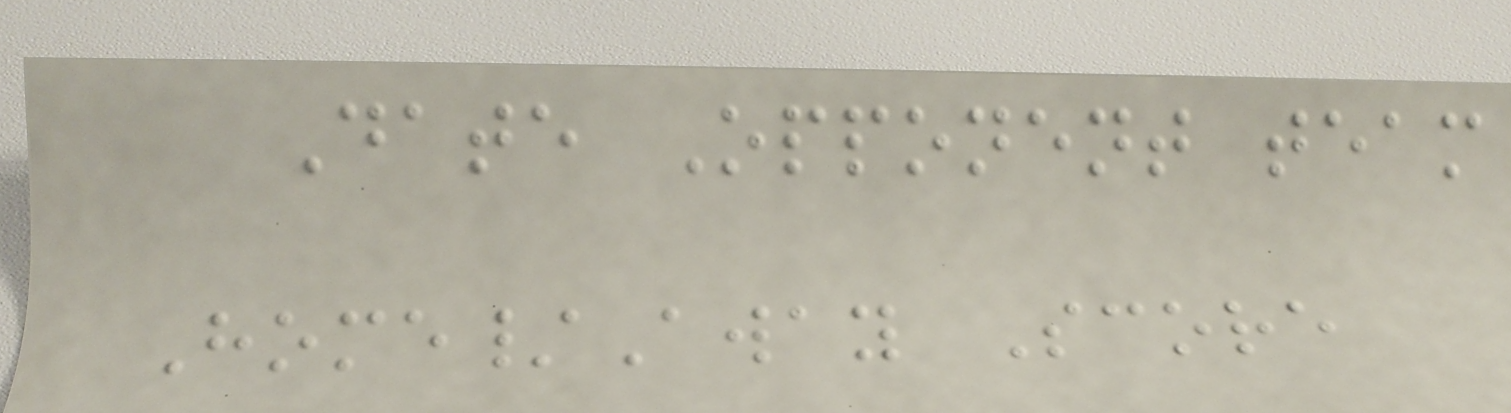Date Opponent team
Home/Away Score
